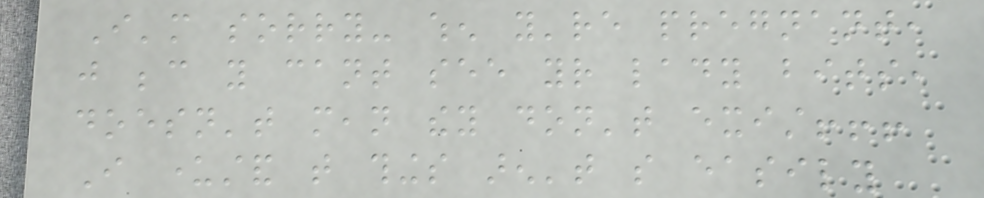I'm sorry- when you're pregnant,
just because you cant see your lady bits,
doesn't mean they don't exist!!!
I understand that things aren't so easily
